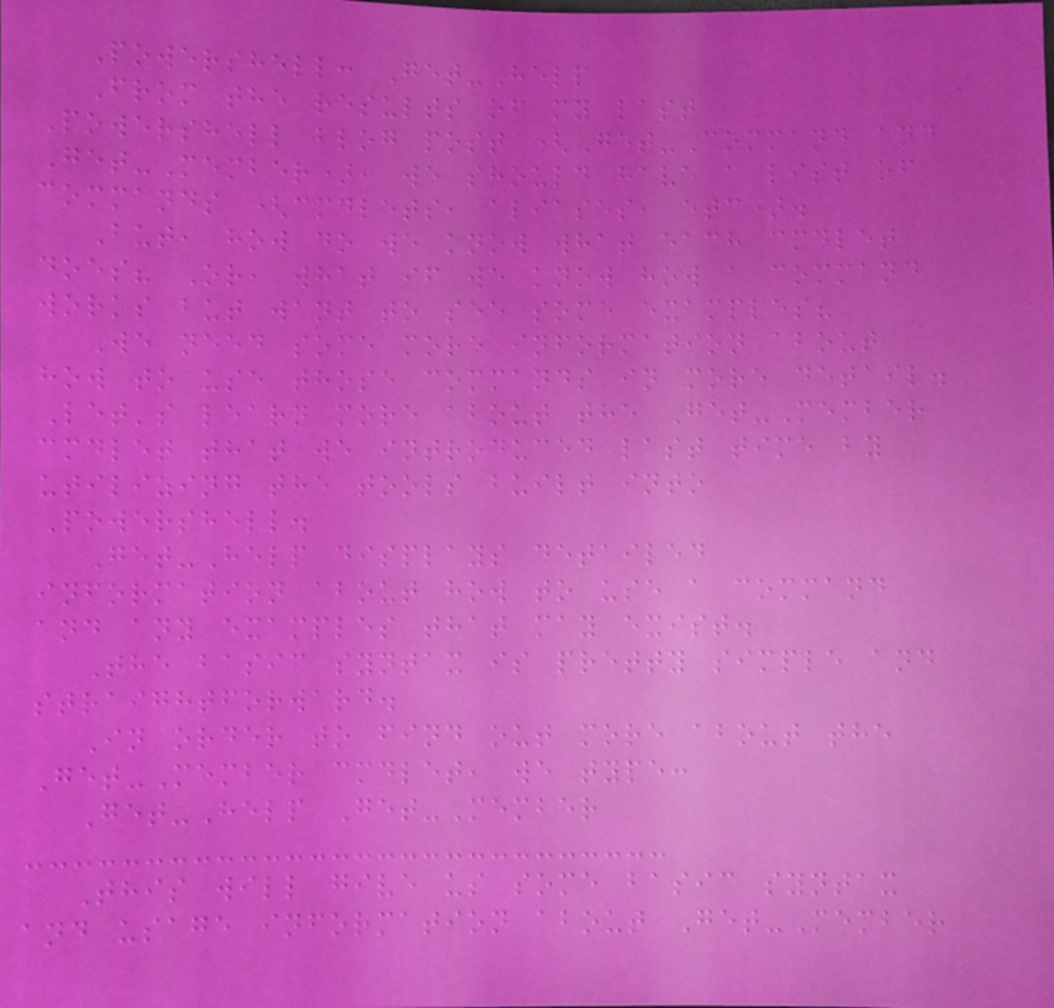Powershell: Get-Help
From the results of my last
Powershell blog post (Get-Command and
Get-Member), we should have a list of
commands (cmdlets, aliases, etc).
But, how do we know what each cmdlet
does? Or, what if we know how a command
works but want to see some examples?
We need some more information about
how to use those commands in more detail.
Let's learn more about the Get-Member
cmdlet that we introduced last time by
utilizing the tools built into
Powershell.
Get-Help displays detailed
information about how to use a command
and any examples that may exist.
The basic syntax is pretty simple and
straightforward.
In order to find out more about the
Get-Member cmdlet, we type:
Get-Help Get-Member
This will give us some basic syntax
and usage information about Get-Member
